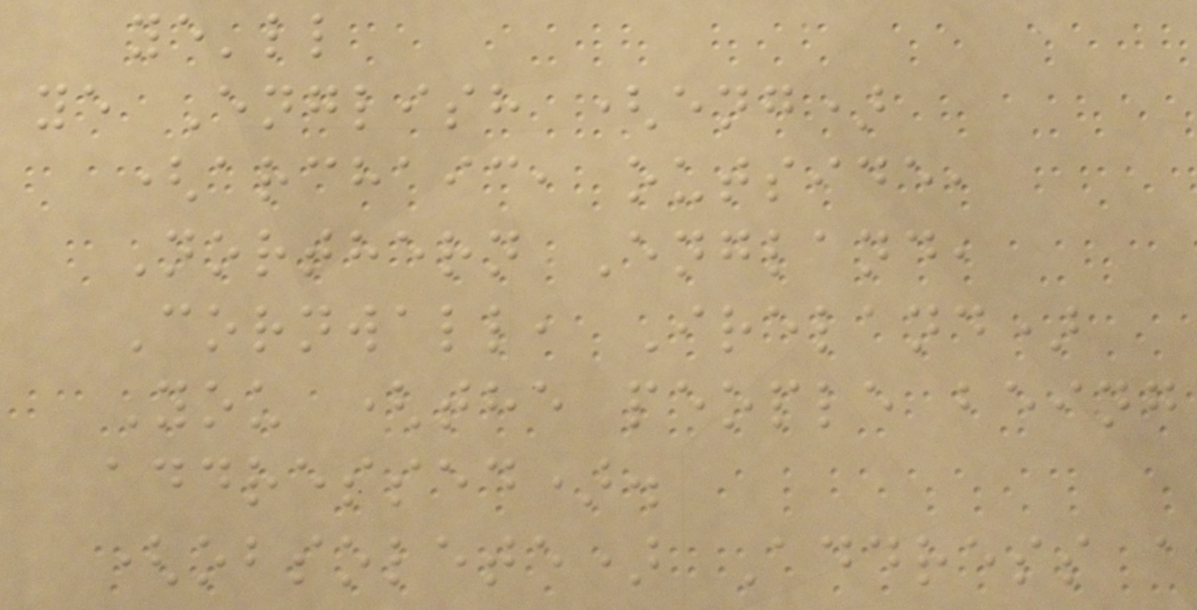ye'll
ye English (eng)
(archaic, outside,
Northern England,
Cornwall, Ireland)
You (the people being
addressed).
(obsolete) Address a
